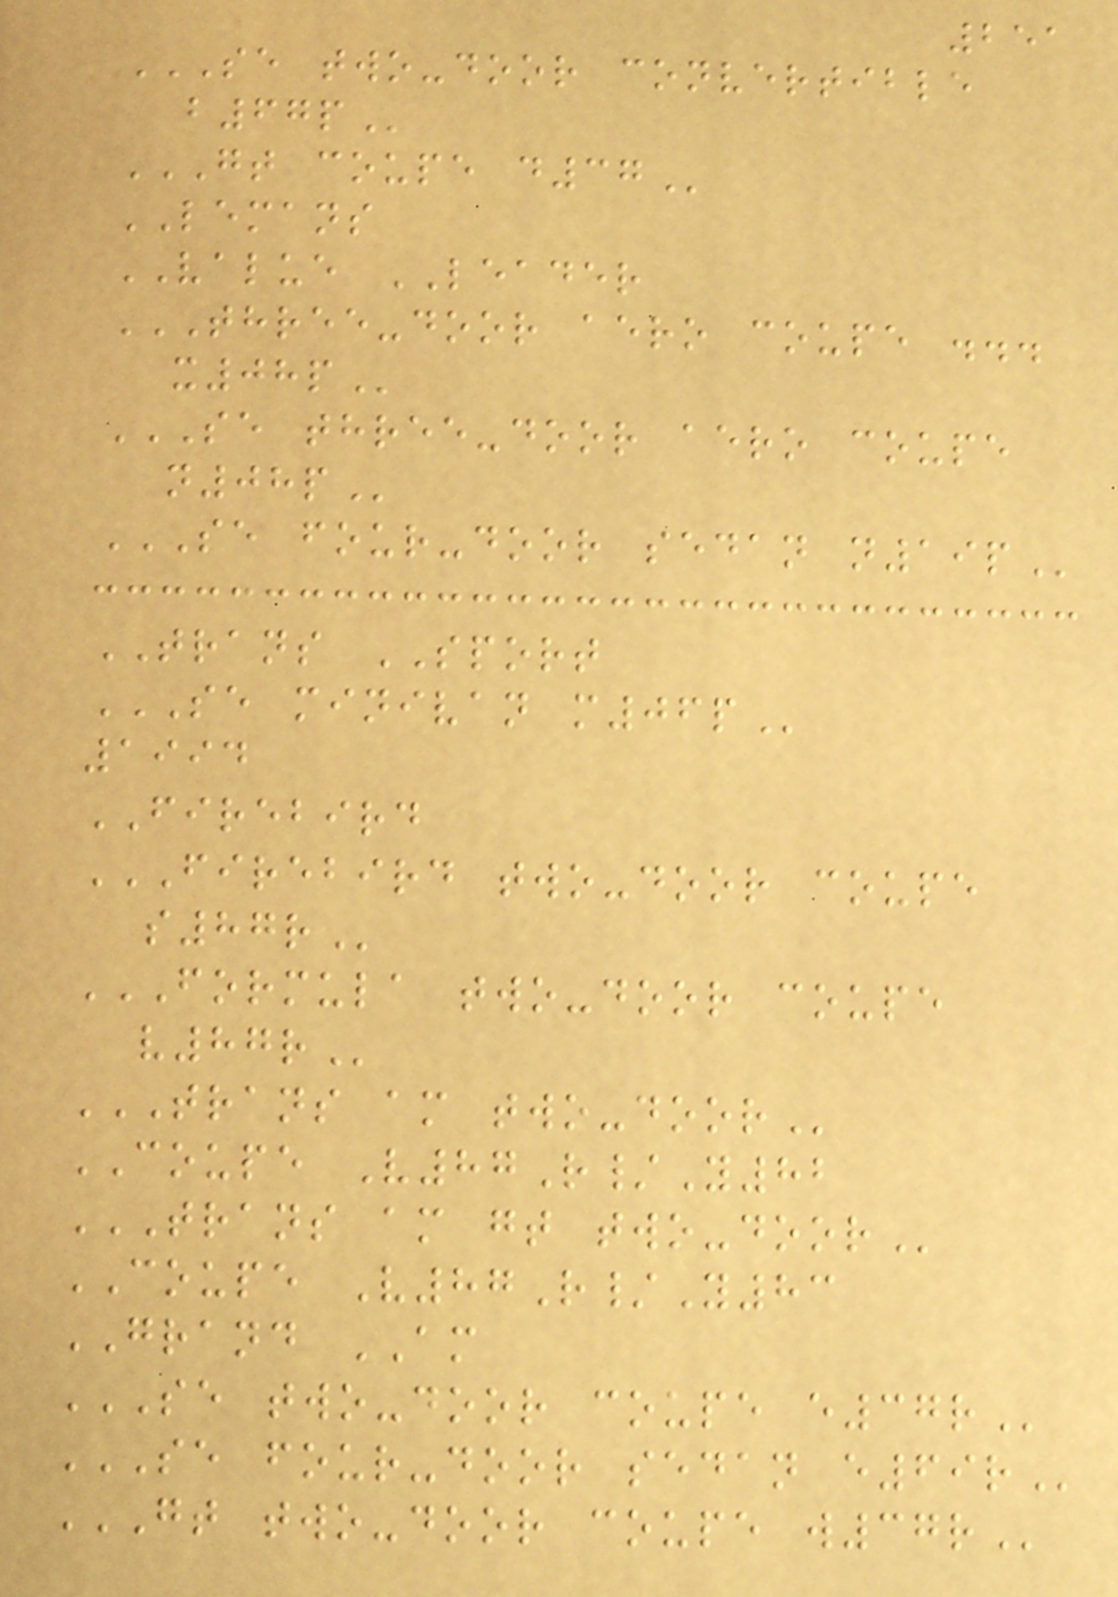251
SE TWO-DOOR CONVERTIBLE
B67P
GT COUPE D37
LEMANS
VALUE LEADER
THREE-DOOR AERO COUPE ...
X08P
SE THREE-DOOR AERO COUPE
N08P
SE FOUR-DOOR SEDAN N19P
TRANS SPORT
SE MINIVAN M06P
1994
FIREBIRD
FIREBIRD TWO-DOOR COUPE
S87R
FORMULA TWO-DOOR COUPE
V87R
TRANS AM TWO-DOOR
COUPE V87R/Y82
TRANS AM GT TWO-DOOR
COUPE V87R/Y83
GRAND AM
SE TWO-DOOR COUPE E37R
SE FOUR-DOOR SEDAN E69R
GT TWO-DOOR COUPE W37R
